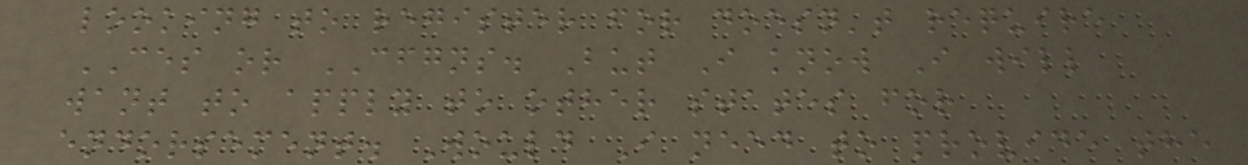looking to register for doesn't require
CES or CFGNS. But I know I will
want to apply to other states for
endorsement. Would I need to provide the
